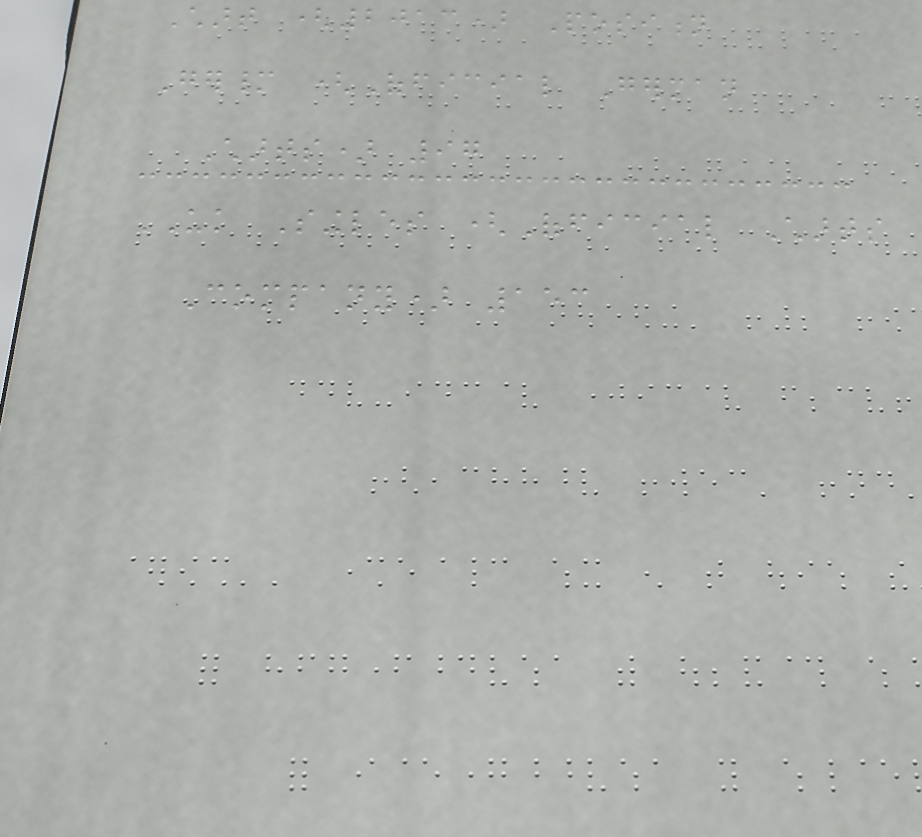Chart (2013) Position
Germany (Official German
Charts) 97
UK Singles (Official Charts
Company) 153
